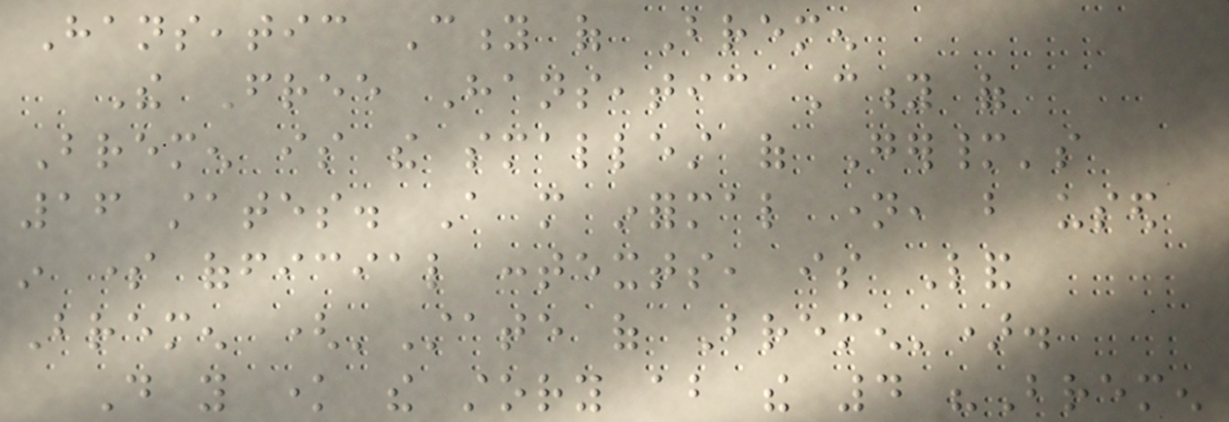Hanseatic City of Bremen
The Free Hanseatic City of
Bremen is the smallest of Germany's
16 states. A more informal name, but used
in some official contexts, is Land
Bremen ('State of Bremen').
Do you know the story about the 4 "Bremen
